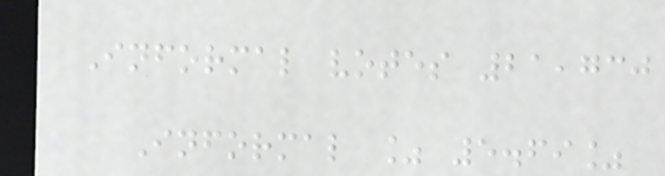Informal votes 21,730
Informal % 5.69%
